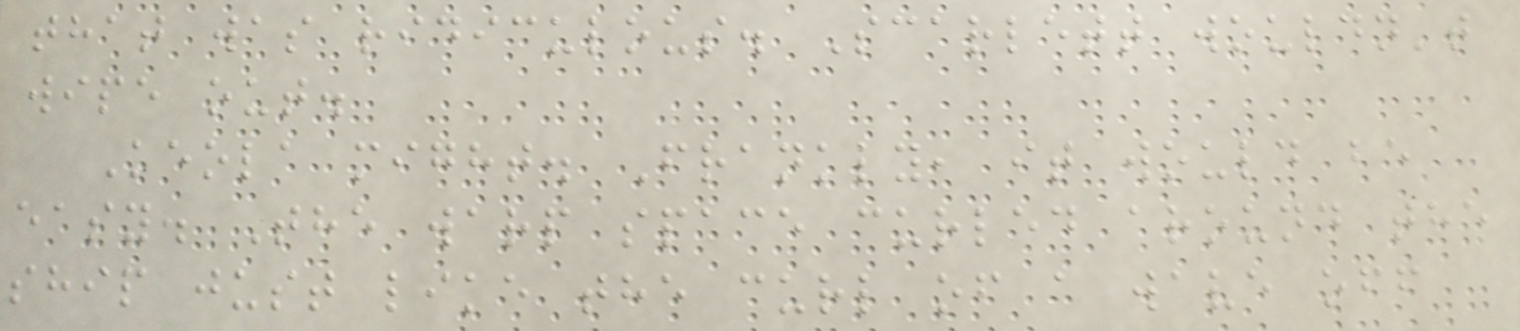that was ridiculous. Scarlett wouldn't
wipe out.
Keola might. Frankly, it would be
easy. The warp space curled around the
ship just like the curl of a wave off
